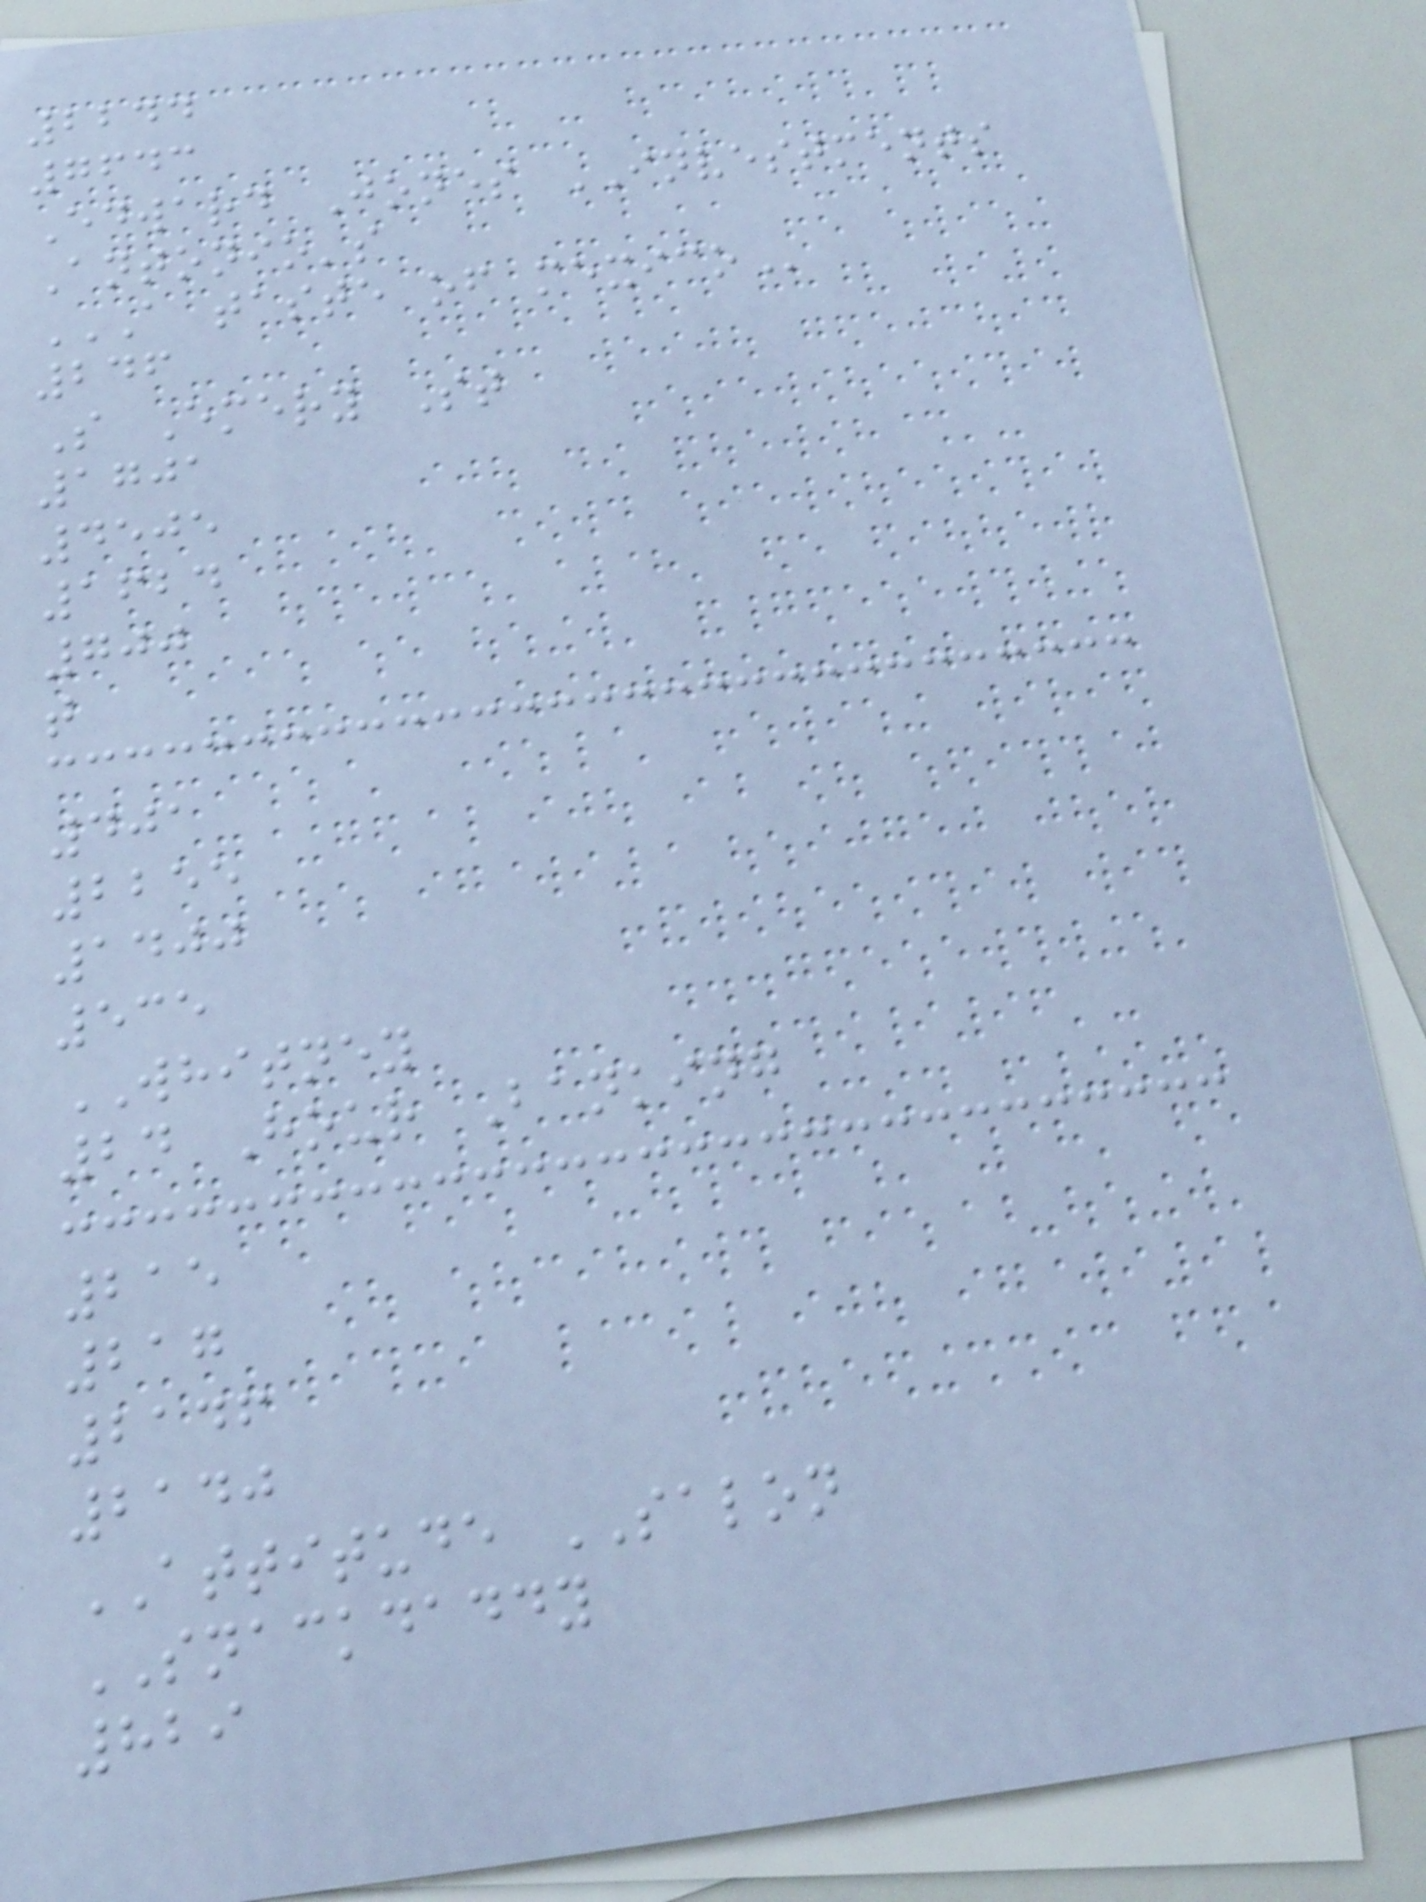2244
7643
Edward Jones INVESTMENTS
Antonio's
A TASTE OF MEXICO
246
S Emery St
1701
4505
1624
700
t
401
2255
1400
535
WHITNEY
24 Hour Banking
215
217
2146
2140
ATTITUDE SALON
SNACKDADDY
829
